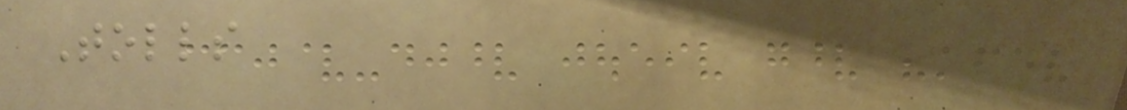Tolls
